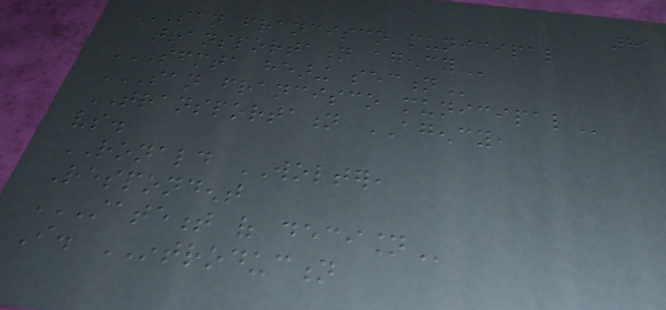81
SAN FRANCISCO MUNICIPAL
TRANSPORTATION AGENCY
SFMTA HEARING SECTION
SAN FRANCISCO MUNICIPAL
TRANSPORTATION AGENCY,
vs.
RONALD WOLTER,
Respondent
STATEMENT OF DECISION
I. INTRODUCTION
